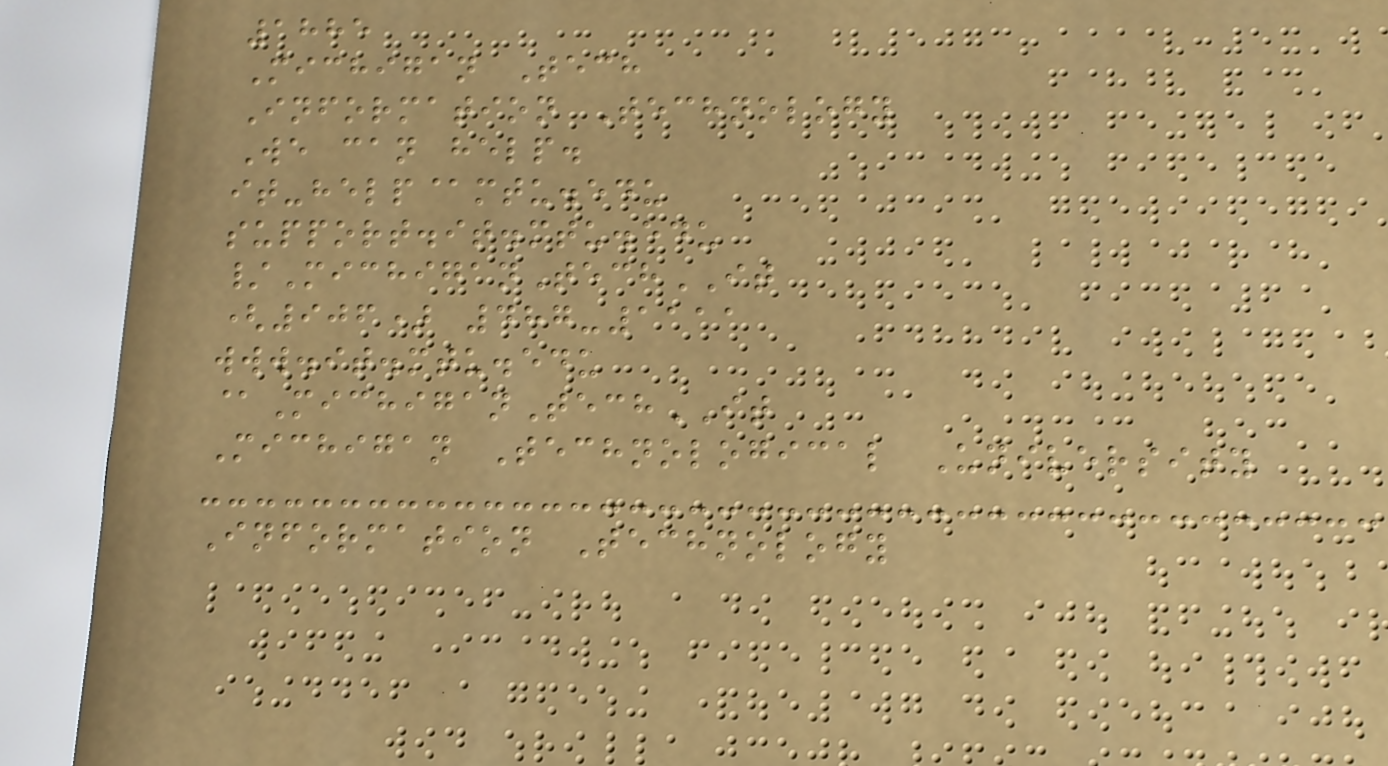1885
Michigan Tech
Information Technology
We can help.
it-help@mtu.edu
support.it.mtu.edu
/MichiganTechIT
(906) 487-1111
www.it.mtu.edu
@MichiganTechIT
Michigan Technological University
Information Technology
